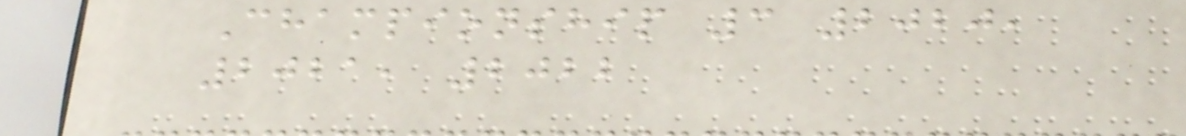Championship 3 2020,
2021, 2022
